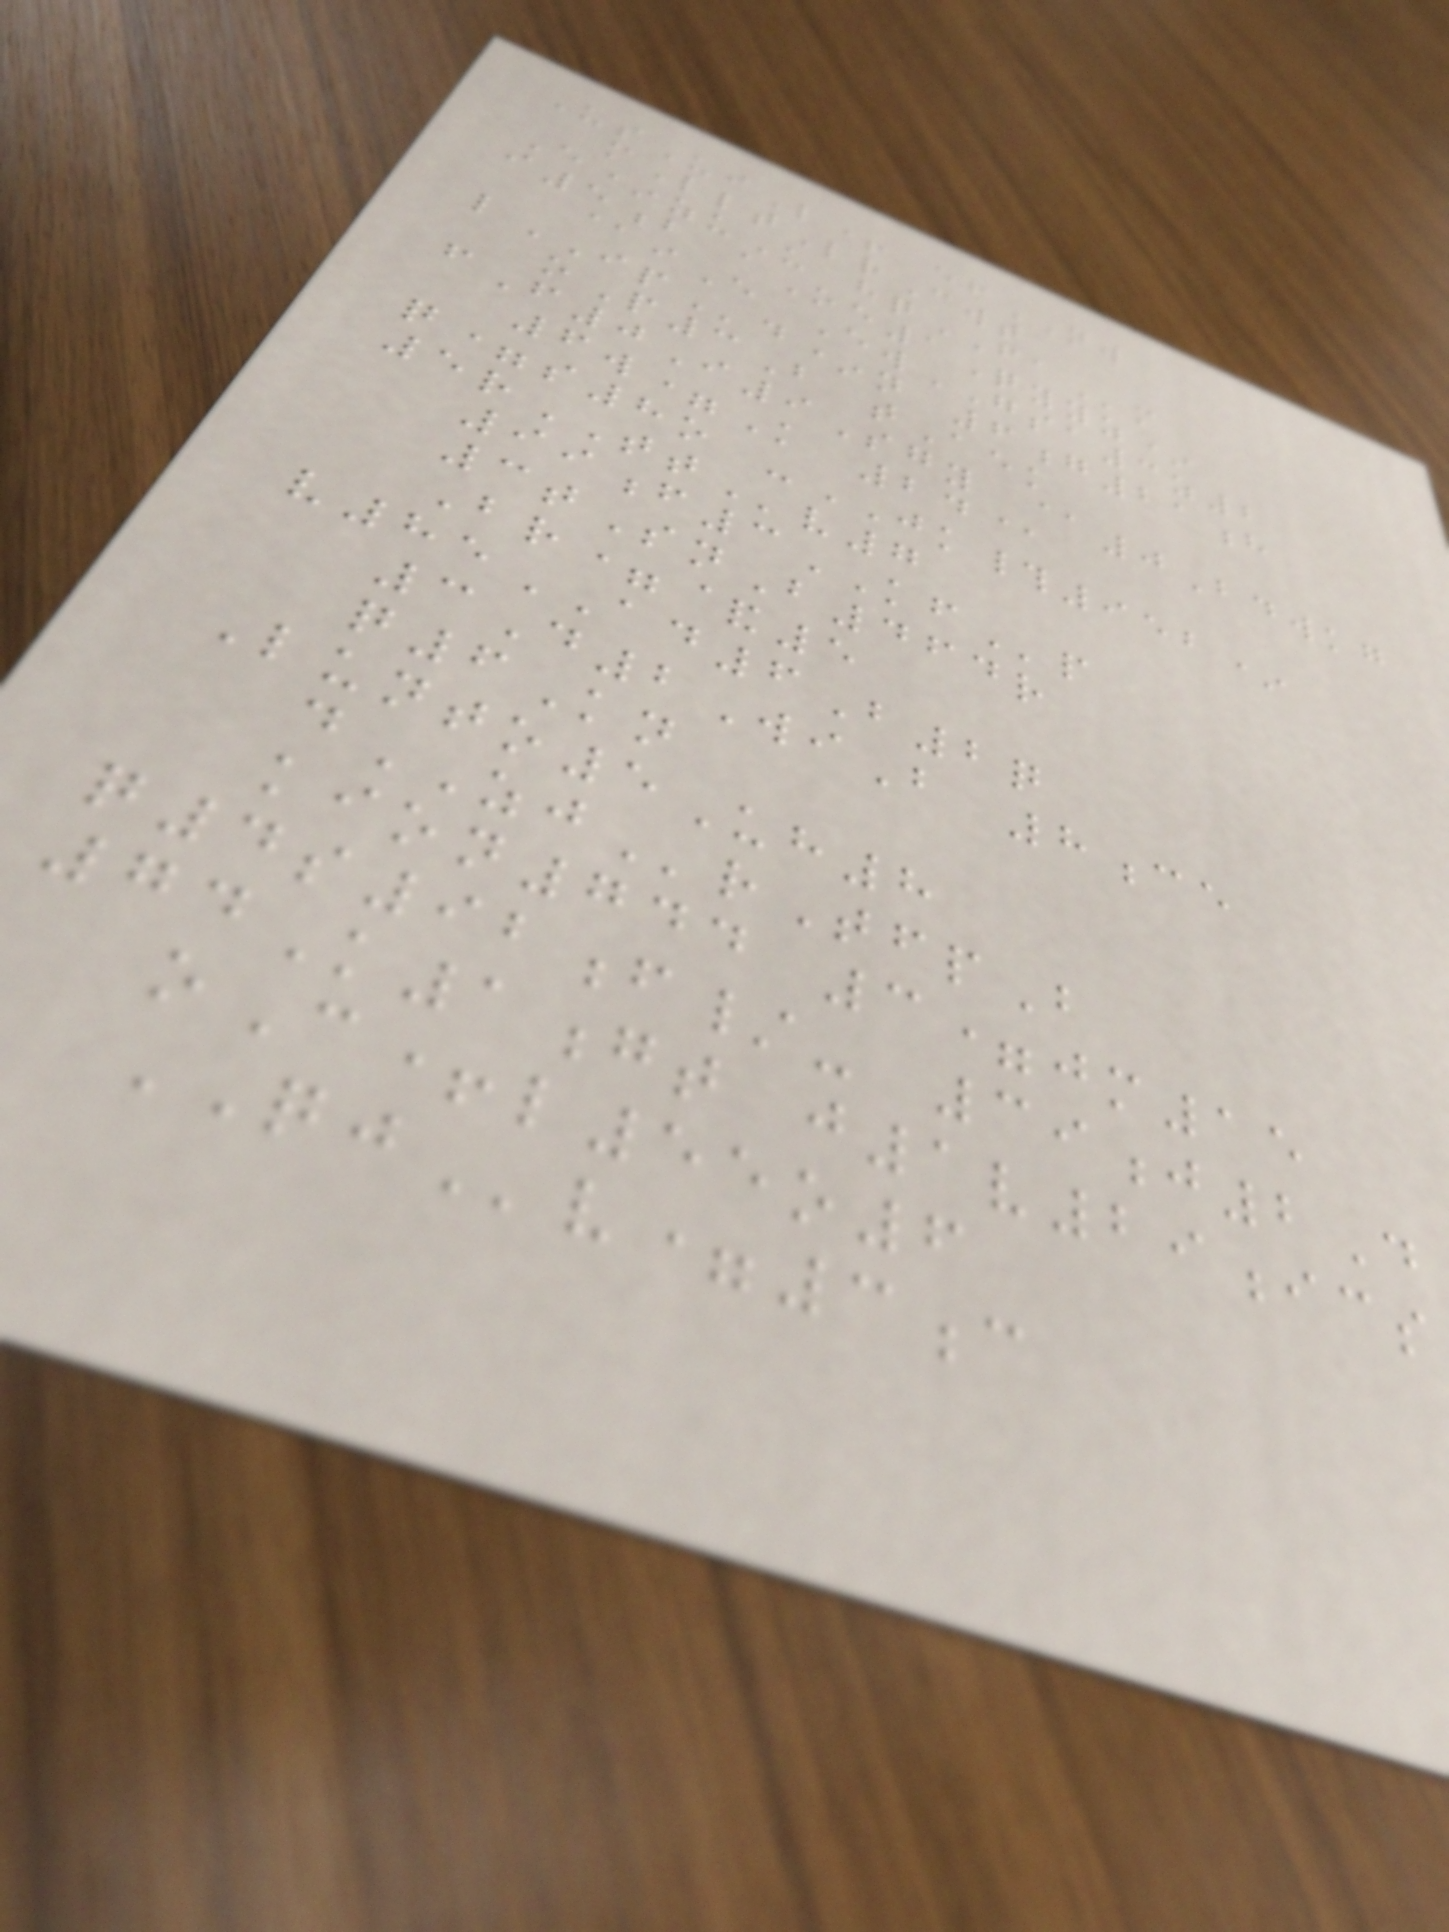UsUiL+ efNW
mLltLrCwt
E*zuU hqFAm
i5b aOe1Qyyz*
@iE EwGSA3z2
lIPd*n 6g21h
oP3B tAek
fF0I9Sgy @0Bdwkg
6w=K 24@
q=s8o -JK#952*
5rTTv7
99f3KFp
3tSnB464r
Br=&5
v85AD6B2q
3D2WiB 8ce
q6Kn
Lunto5Uh8
dZJrTfpB
kion744 3=jm15
q4s92f/- 39j2D
74K1gt j1v29ics
oC+l55o6
QJv=3c
